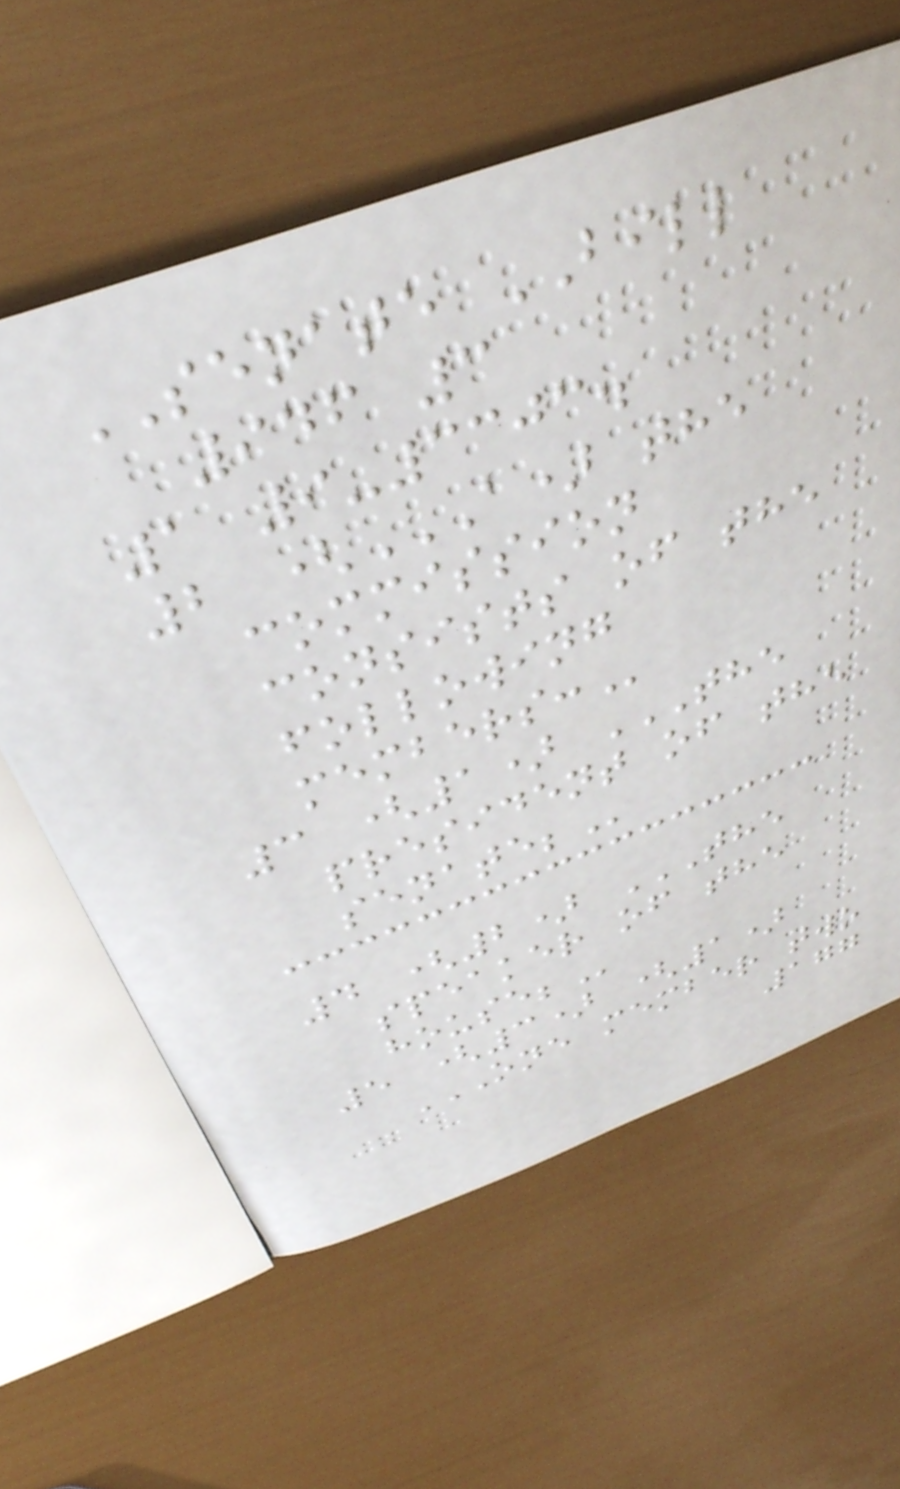SENATE BILL
946 3
1 9-3303.
2 (A) THE
COMMISSION
CONSISTS OF THE
FOLLOWING
MEMBERS:
3 (1) THE
PRESIDENT OF THE
SENATE;
4 (2) THE
SPEAKER OF THE
HOUSE;
5 (3) (1)
ONE MEMBER TWO
177
